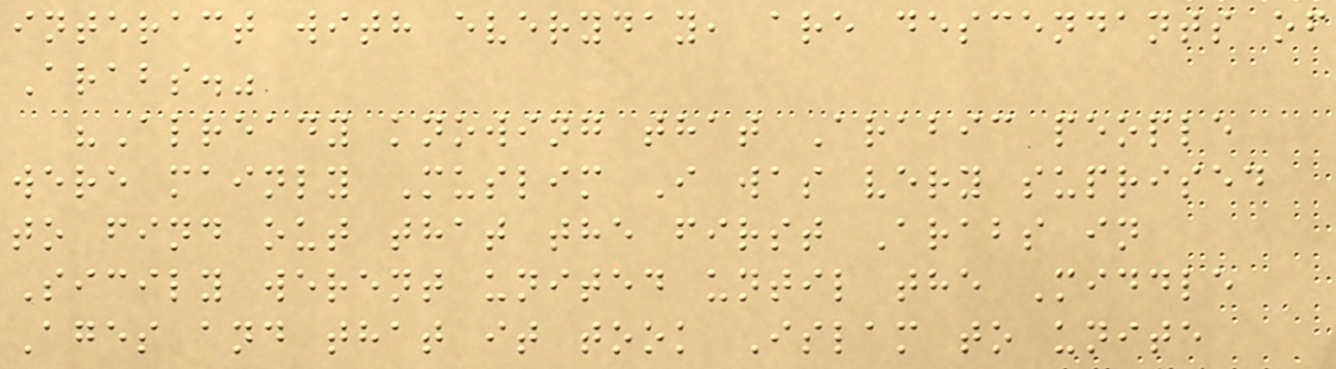interact with everyday, are descendants of
Arabs."
"Already knowing that Arabic people
were mainly Muslim I was very suprised
to find out that the first Arabs in
Sicily werent united until the Middle
Ages and that it took Islam to unite
